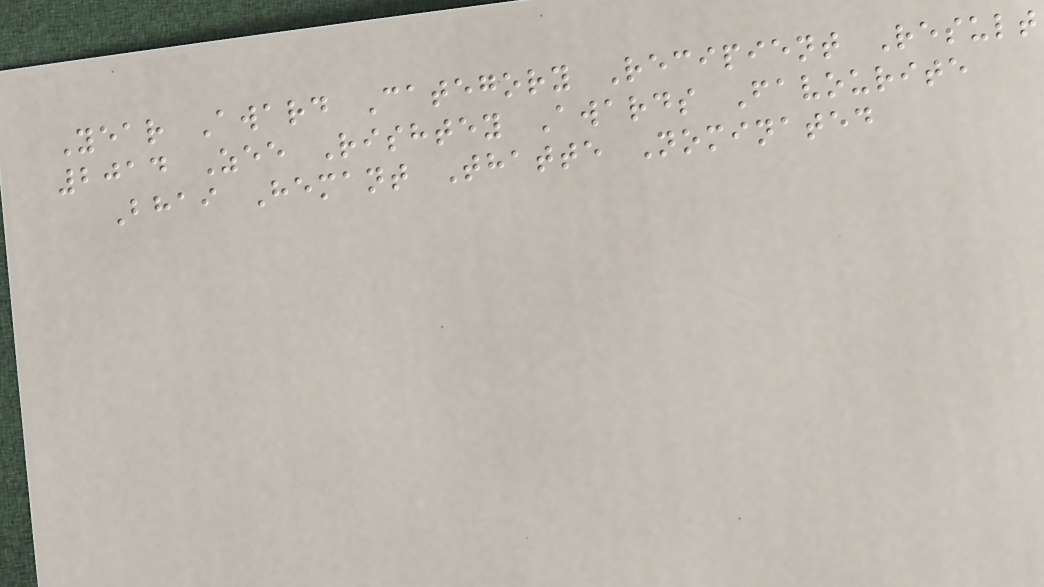Year Award Category Recipient Result
2014 Zee Rishtey Awards Favourite
Bhai Hemant Thatte Nominated
